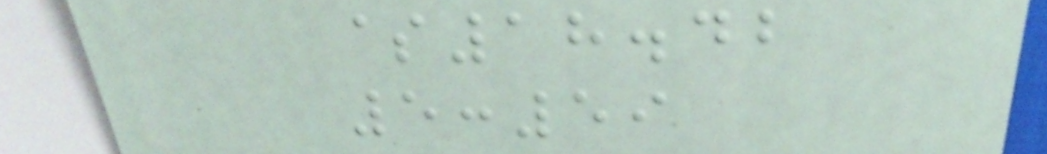$18.42
5:59
